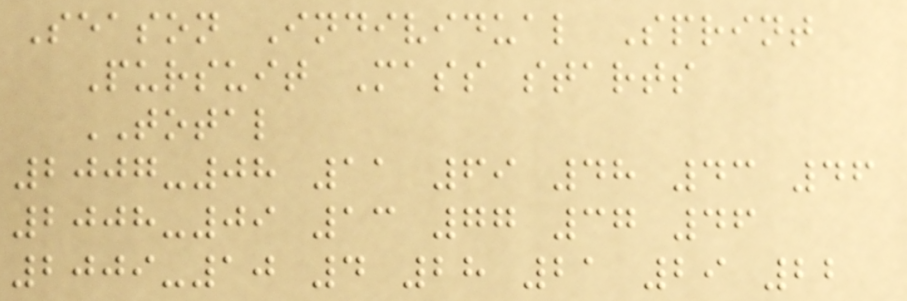Season Individual Sprint
Pursuit Mass starts
TOTAL
2007-08 11 69 48 43 46
2008-09 13 77 37 46
2009-10 4 28 21 29 22
